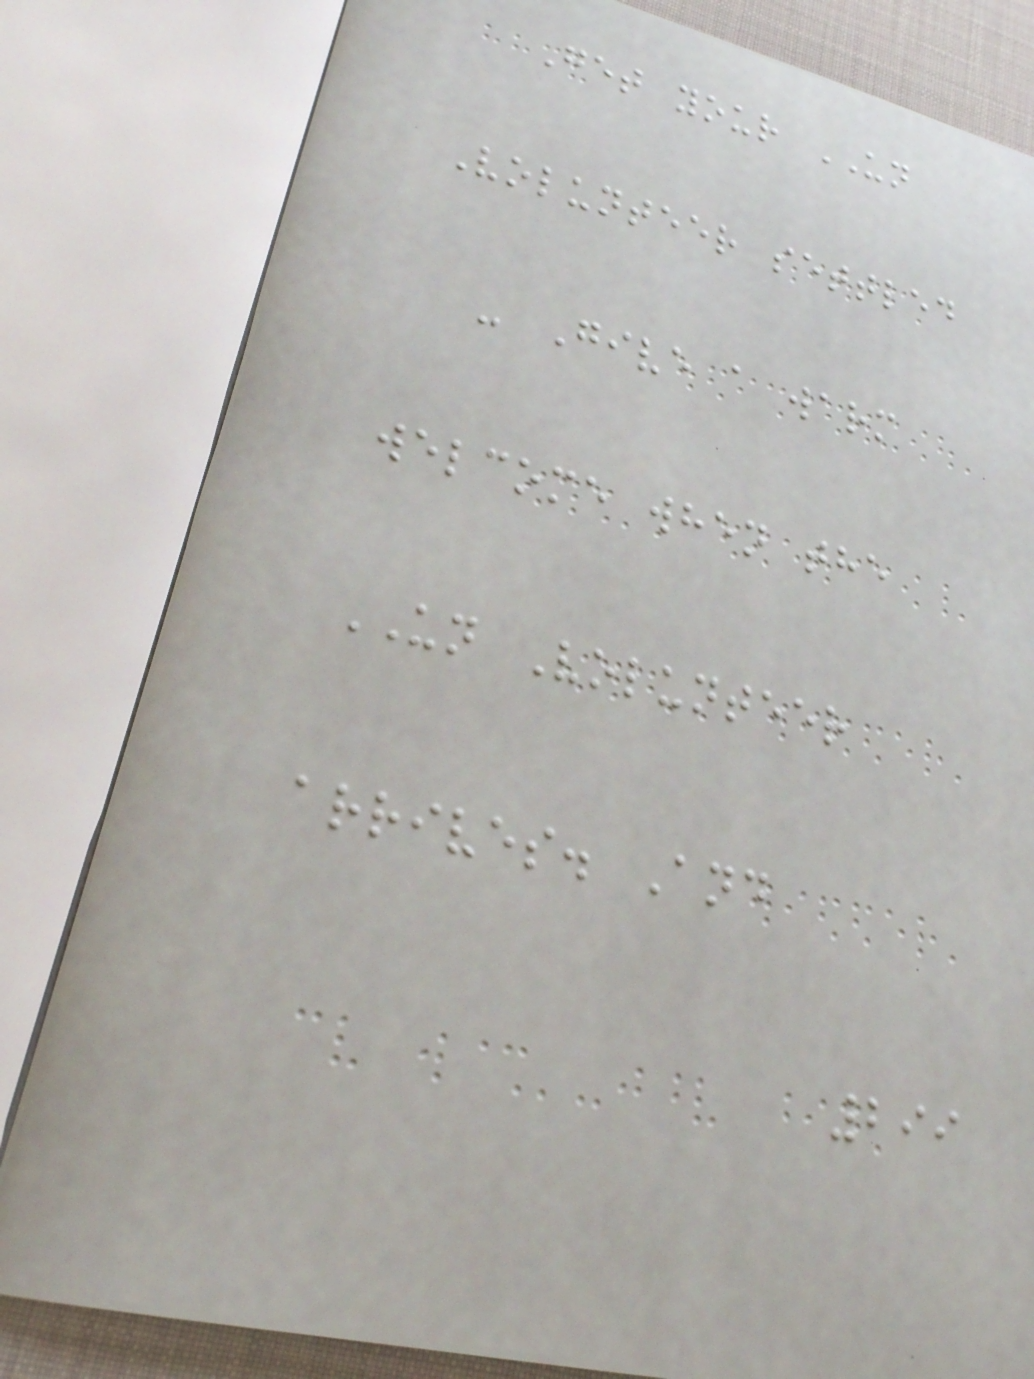Get your UN
Volunteer settled
- Give a warm
welcome when the
UN Volunteer
arrives. And
299
